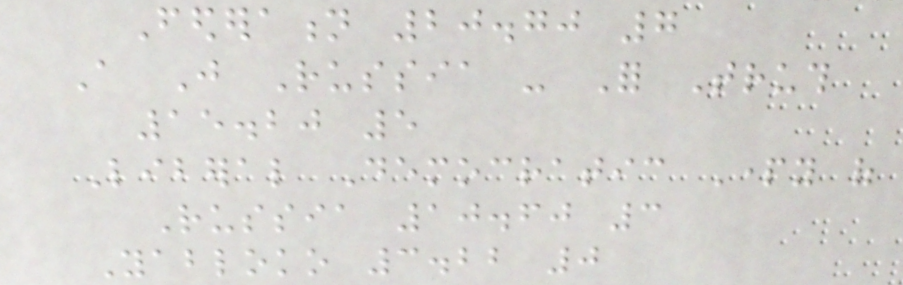Federation 20.70 7
A Just Russia - For Truth
15.20 5
Liberal Democratic Party of
Russia 10.60 3
Yabloko 3.22 0
